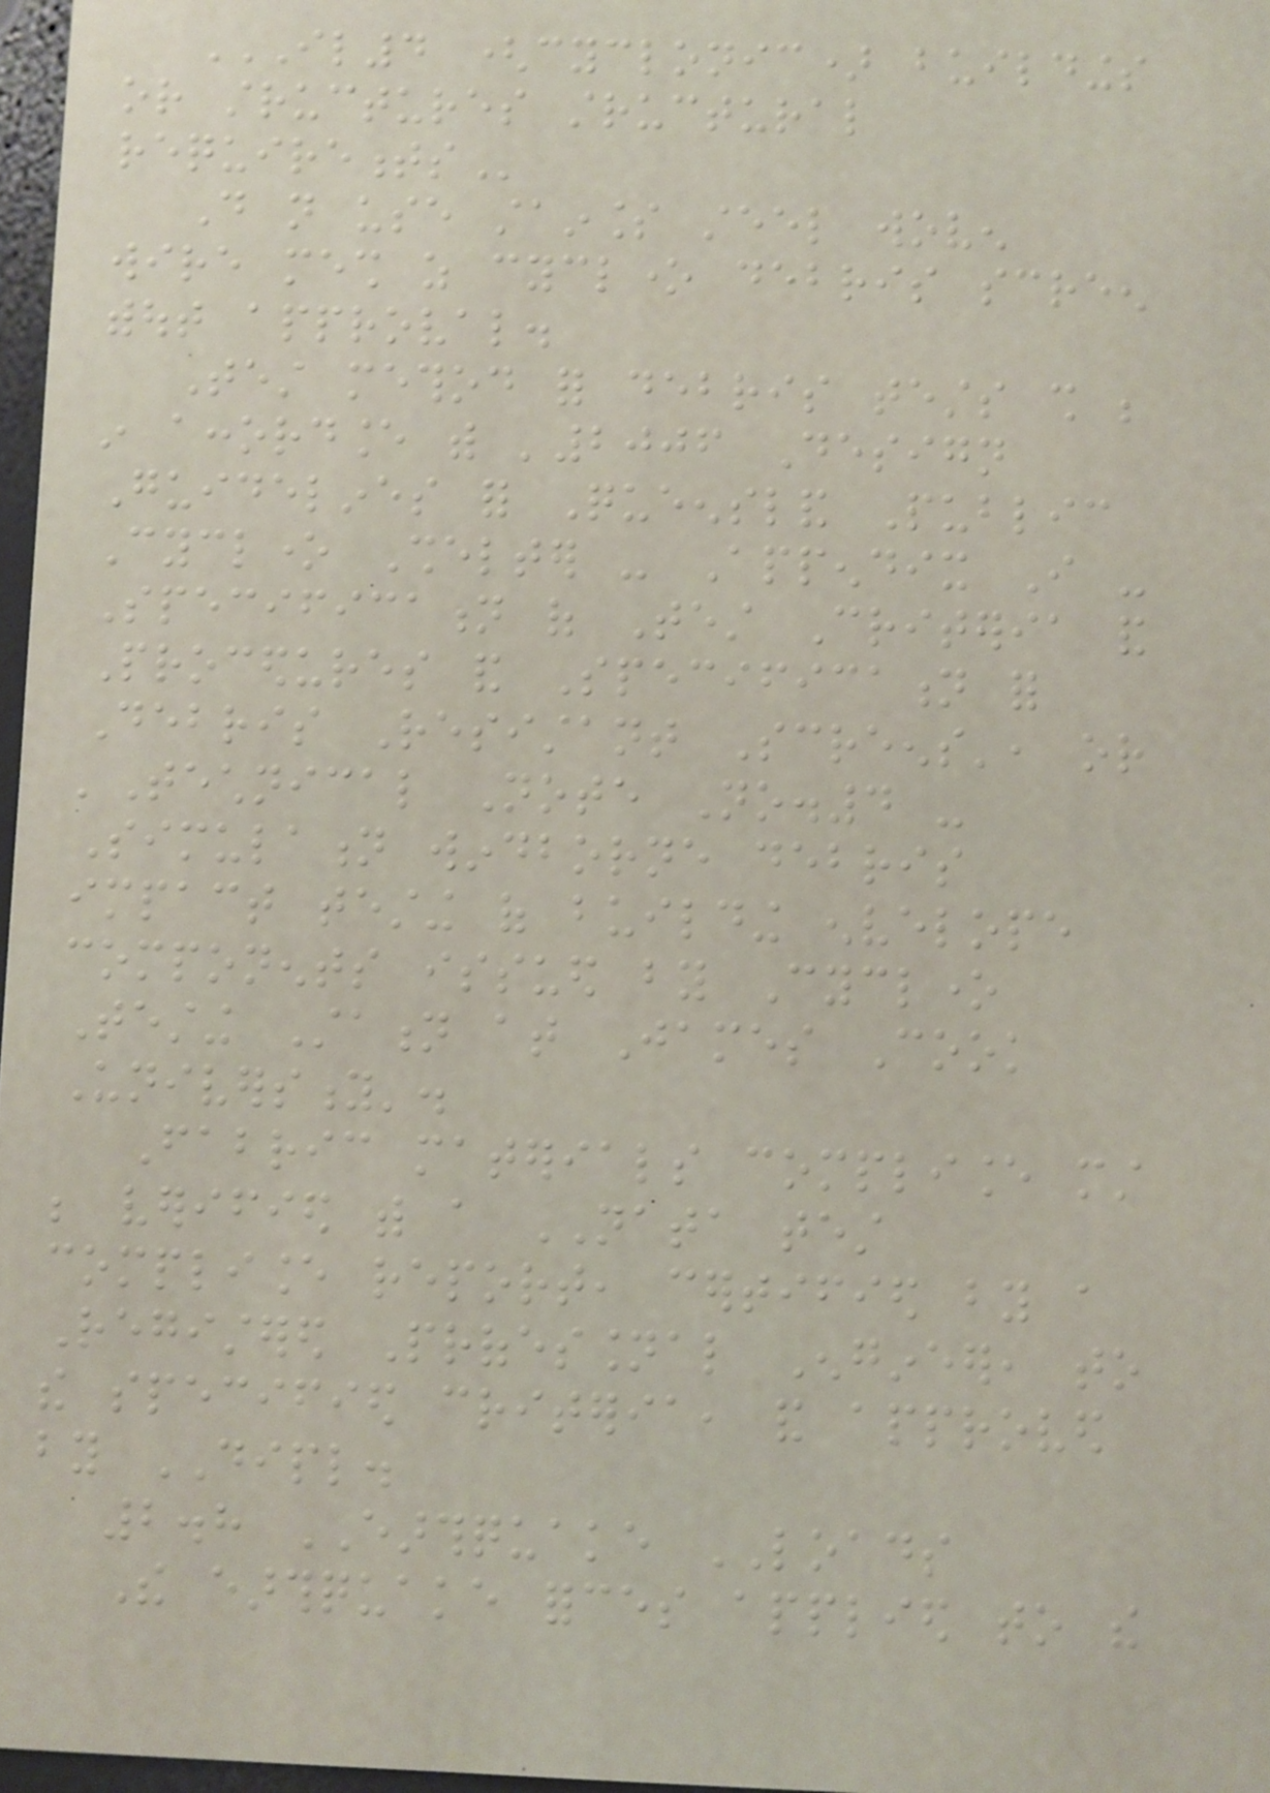IL4 (CYCLONIC) BUILDINGS
OR STRUCTURES STRUCTURAL
REQUIREMENTS
Do not use stainless steel woven
wire mesh as cyclone debris screen
without approval.
Test method for debris tests shall be
in accordance with '2006 Design
Guidelines for Queensland Public
Cyclone Shelter - Appendix I -
Specification of Test Criteria and
Procedures and Specification for
Debris Resistant Screens', or
'Technical Note No.4 -
Simulation windborne debris
impact testing of building envelope
components issued by Cyclone
Testing Station at James Cook
University'.
Fabric materials compliance must
be verified with a NATA test
compliance report, certified by a
Registered Professional Engineer, to
the specified criteria, and approved
by DIPL.
2.8 EARTHQUAKE LOADS
The earthquake forces applied to the
